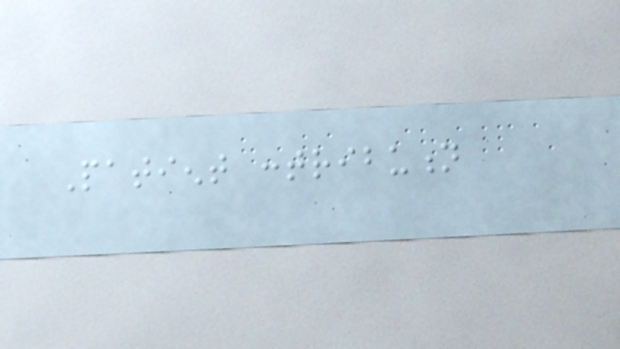Patient contribution
